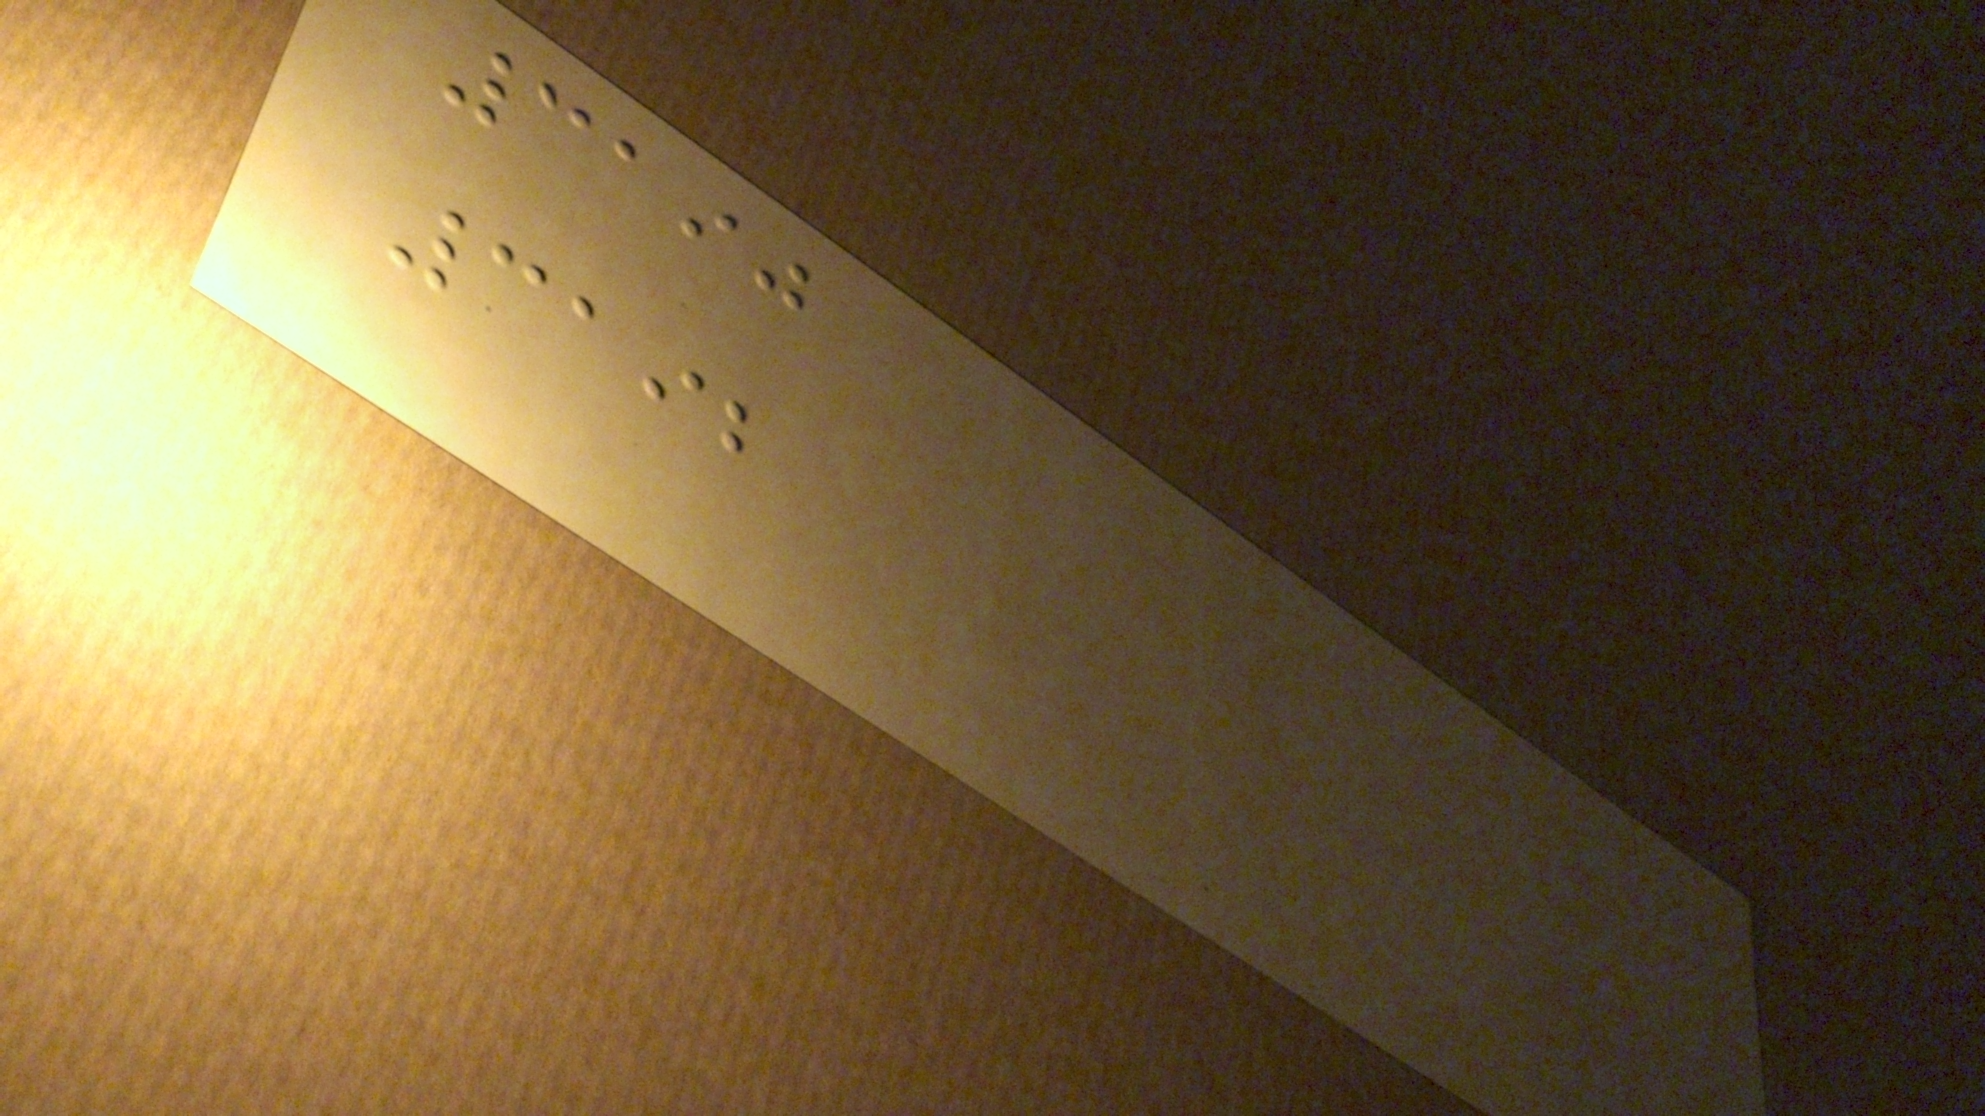3190
3192
